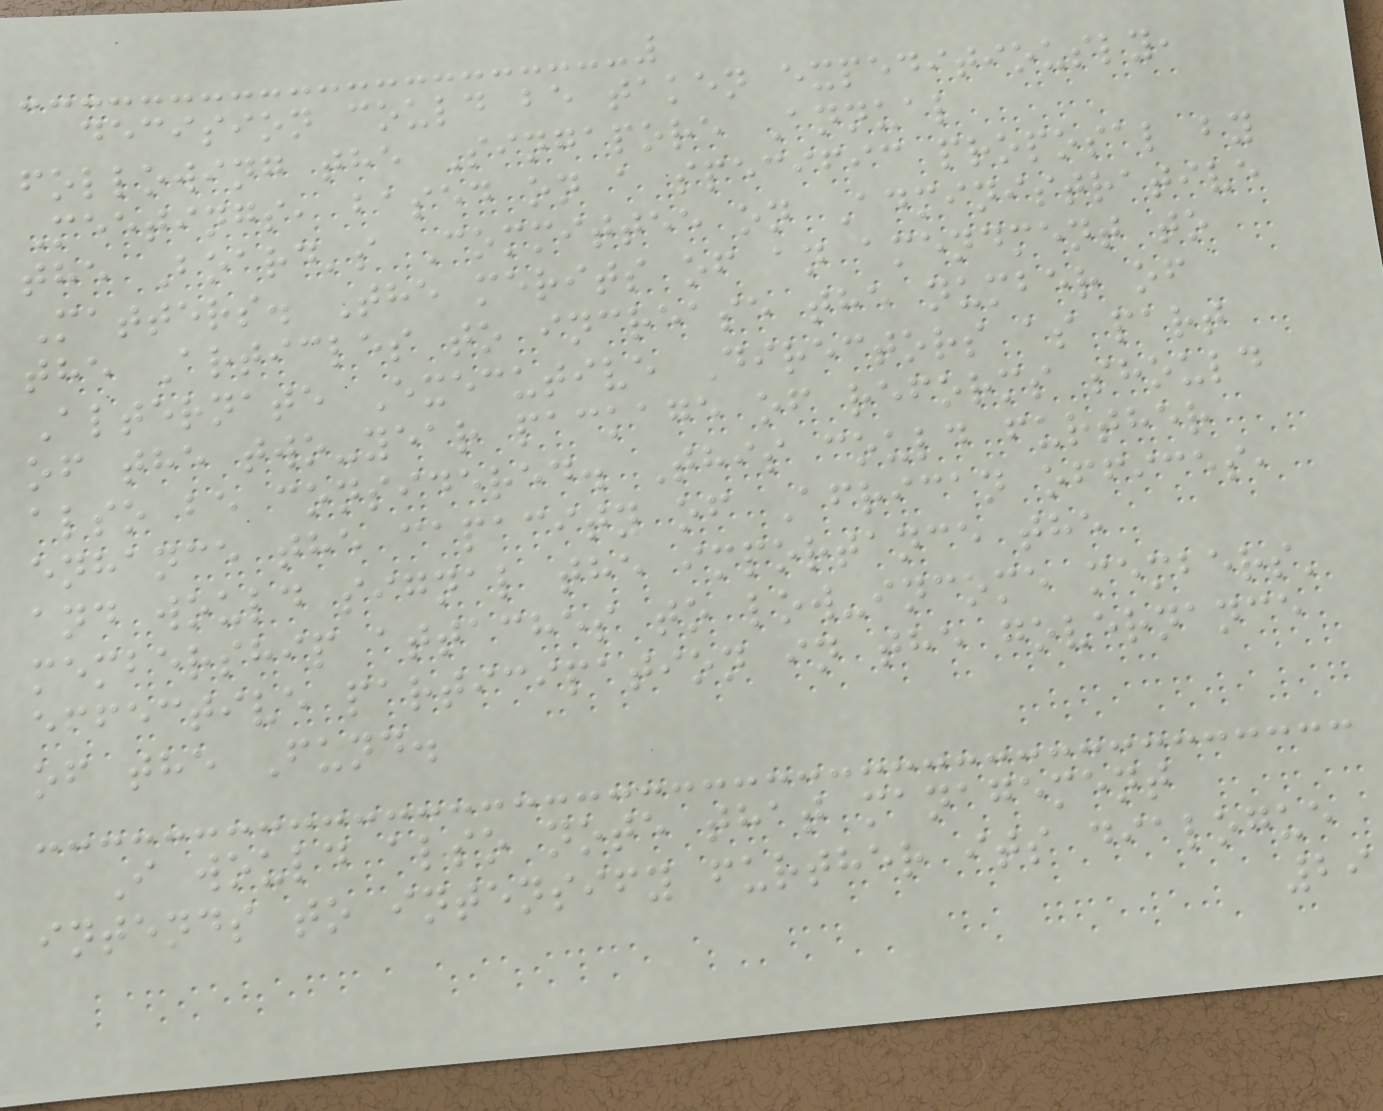decision could be taken expeditiously,
following the Singapore Annual
Meetings, based on a specific proposal by
the Board's Committee on Administrative
Matters. The merits of an amendment to
the Articles to increase the number of
Alternate Executive Directors as part
of the two-year package of reforms should
also be considered. This could further
enhance the capacity of African offices,
and would signal the importance the
membership attaches to low-income members'
effective participation in the governance
of the Fund.
I would also note that management
intends to intensify further its dialogue
29
